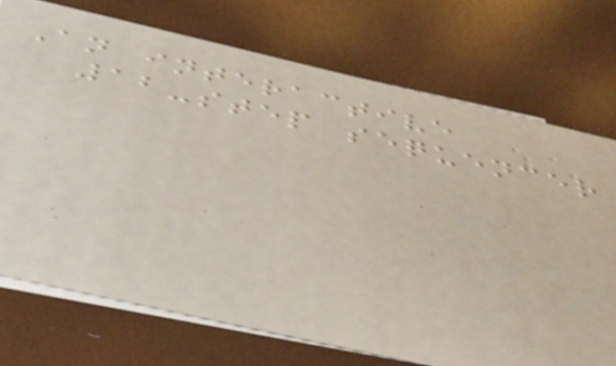An interactive
12-step sequencer
